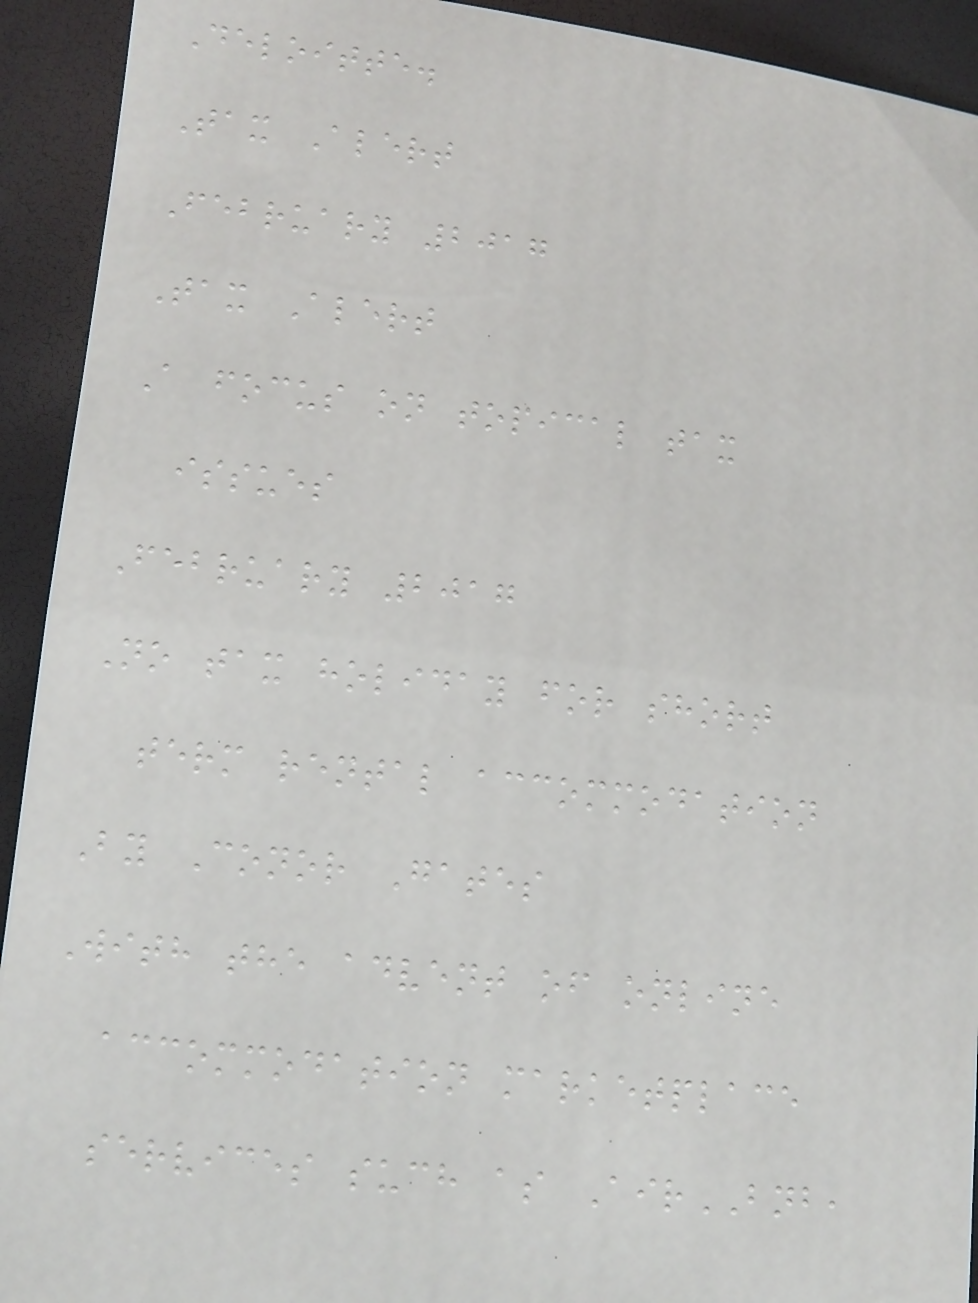Deloitte.
Tax Alert
February 2017
Tax Alert
A focus on topical tax
issues
February 2017
No tax holiday for short
term rental accommodation
By Conor Gates
With the advent of online
accommodation marketplace
services such as AirBNB,
